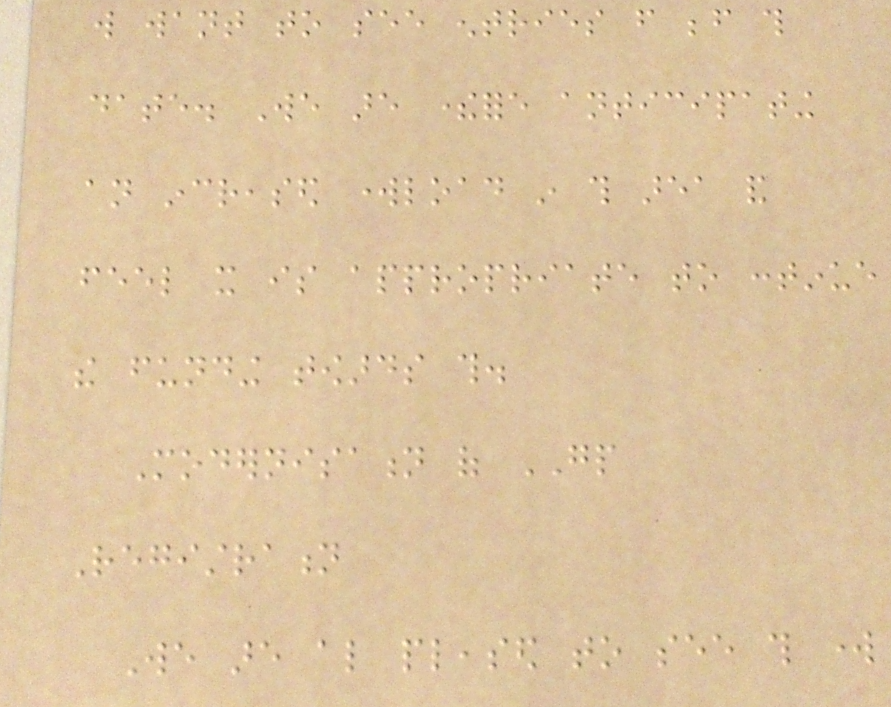will want to see entries from before this
date. We are therefore anticipating
an increased workload in this area and
feel it is appropriate to continue
the funding towards this.
Modernisation of GP
Registration
We are also pleased to see this work
